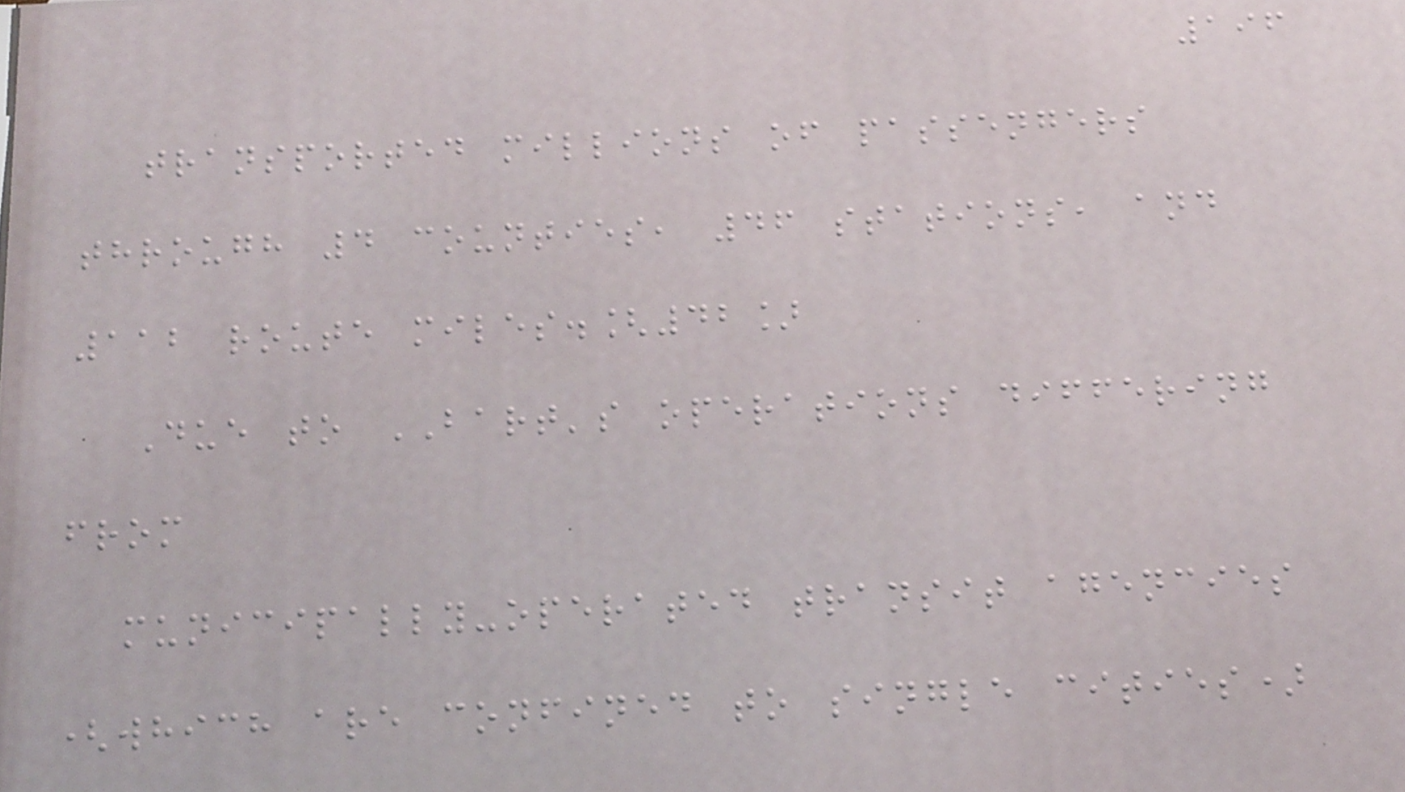196
transported millions of passengers
through 4 counties, 46 stations, and
112 route miles.[42]
Due to BART's operations differing
from
municipally-operated transit agencies
(which are confined to single cities)
